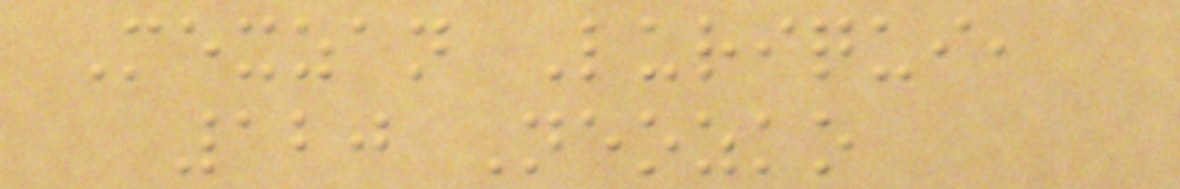Mexzan Luriqui,
120 Neozko
